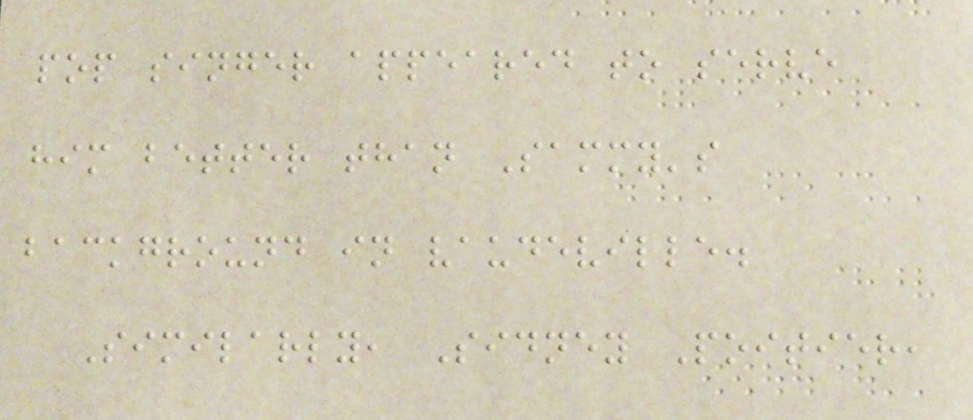pop singer appeared to serve
him better than Sammy's
background in vaudeville.
Similarly, Sidney Poitier,
